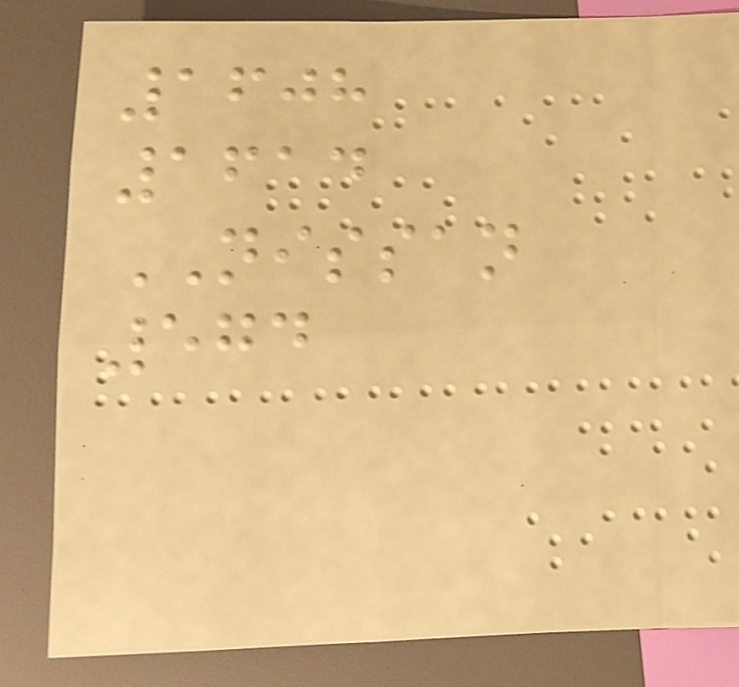1608
1614
NISSAN
574
